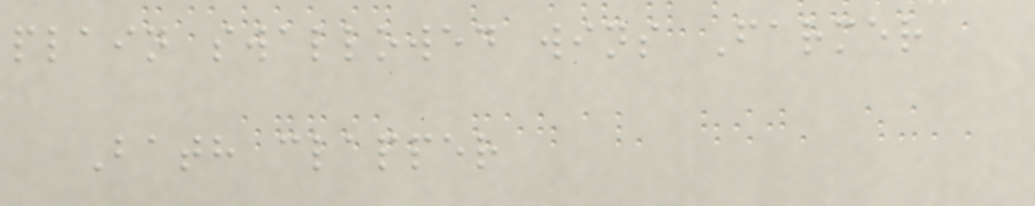plain swallowed wins Farmer
Bath clapper
